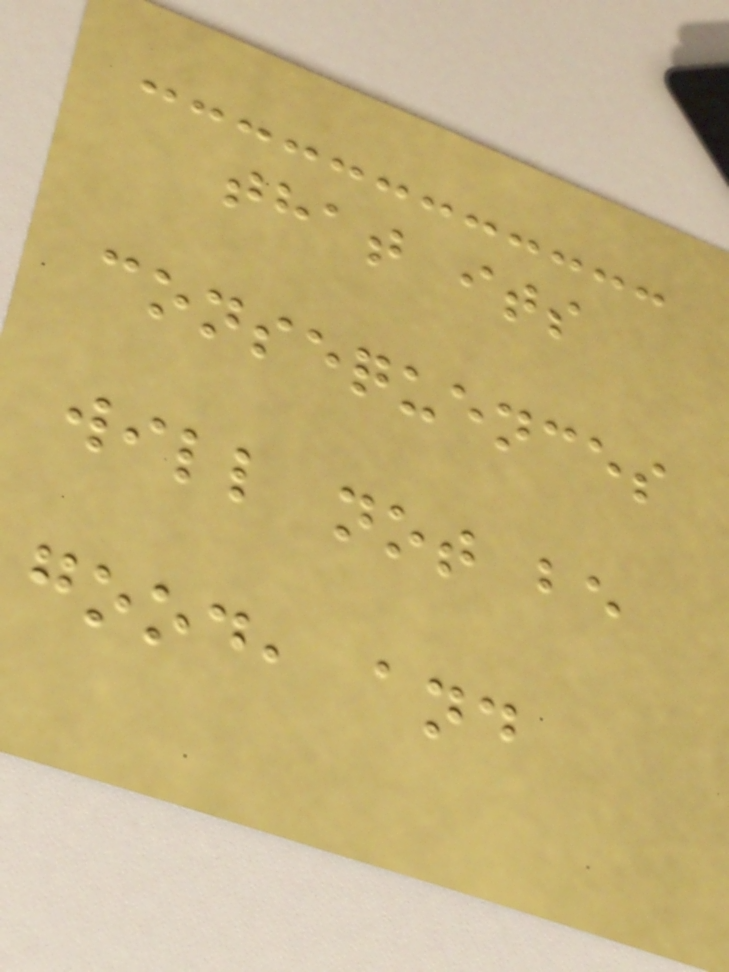that its
consequences
will not be
good, and
